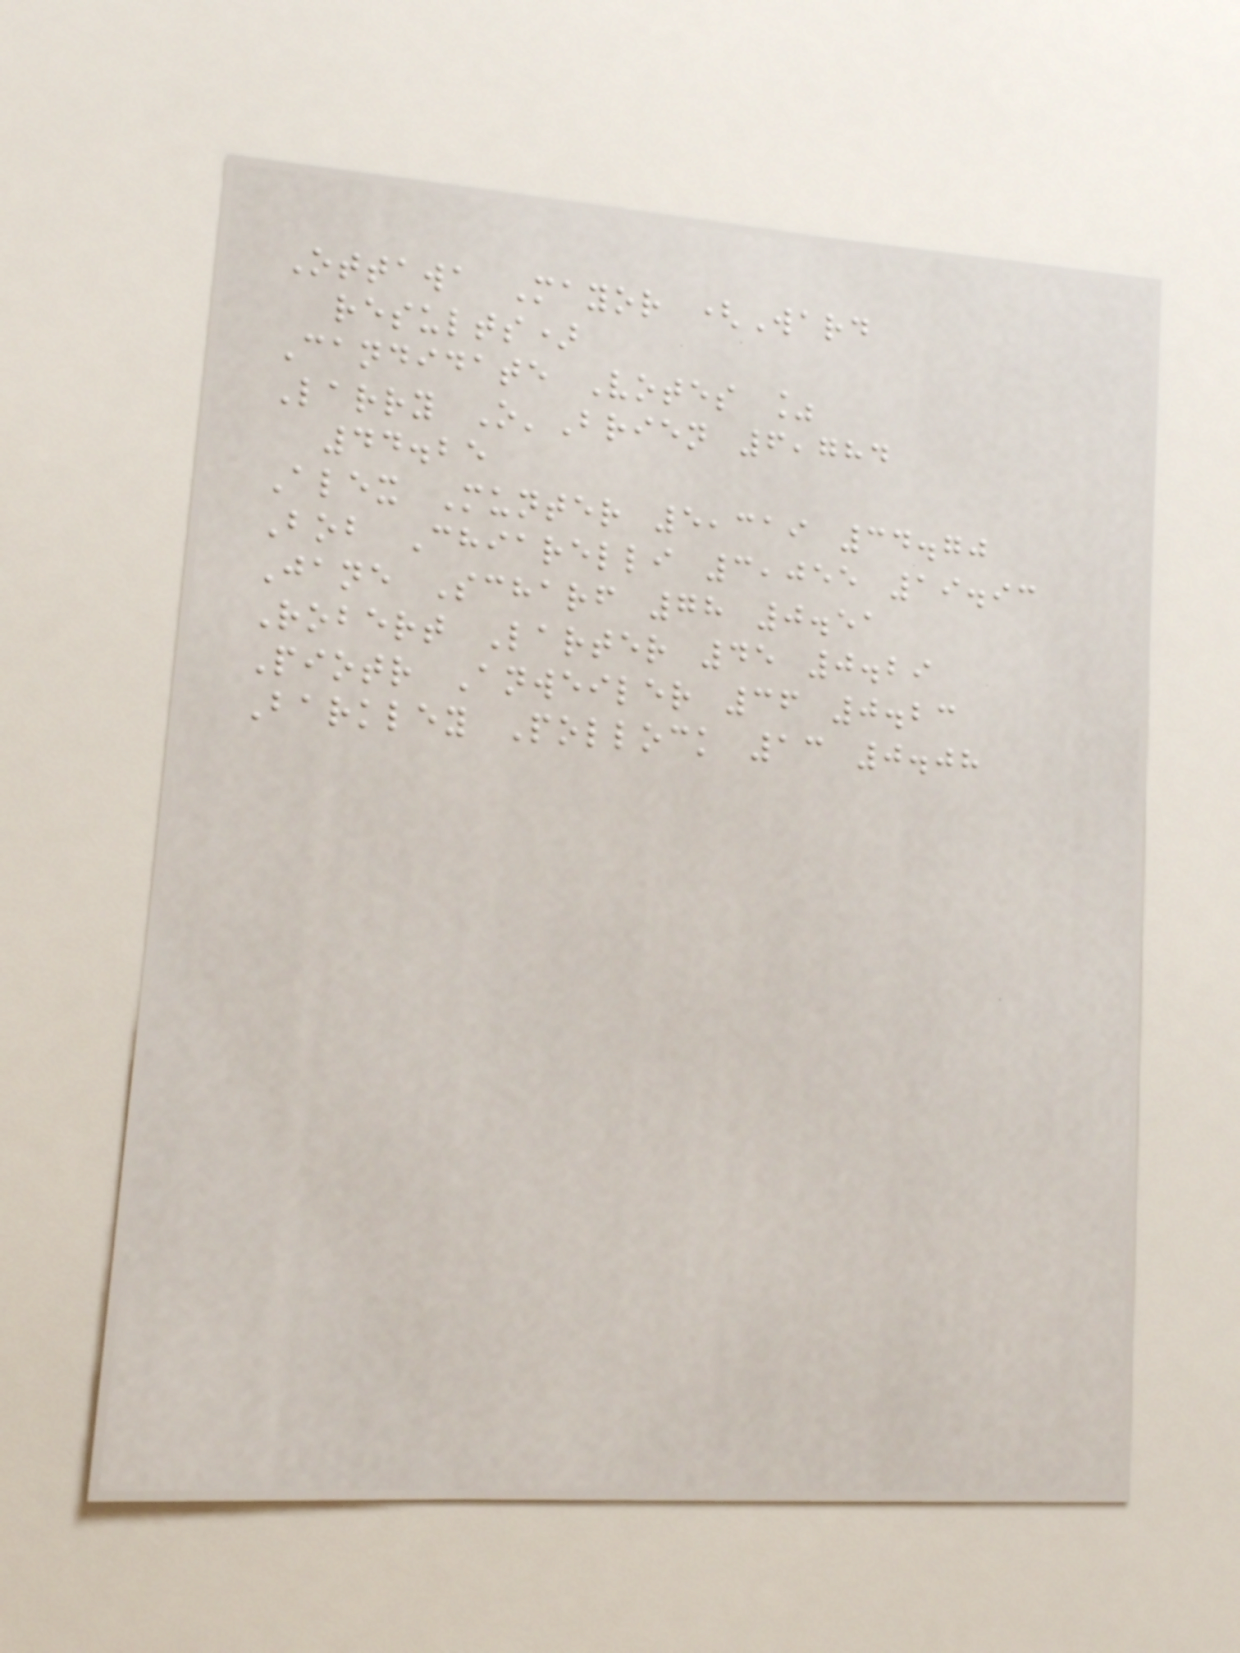Ottawa Mayor (Ward
results)
Candidate Votes %
Larry O'Brien 6,784
44.25
Alex Munter 5,319 34.70
Bob Chiarelli 3,055 19.93
Jane Scharf 78 0.51
Robert Larter 45 0.29
Piotr Anweiler 36 0.23
Barkley Pollock 13 0.08
